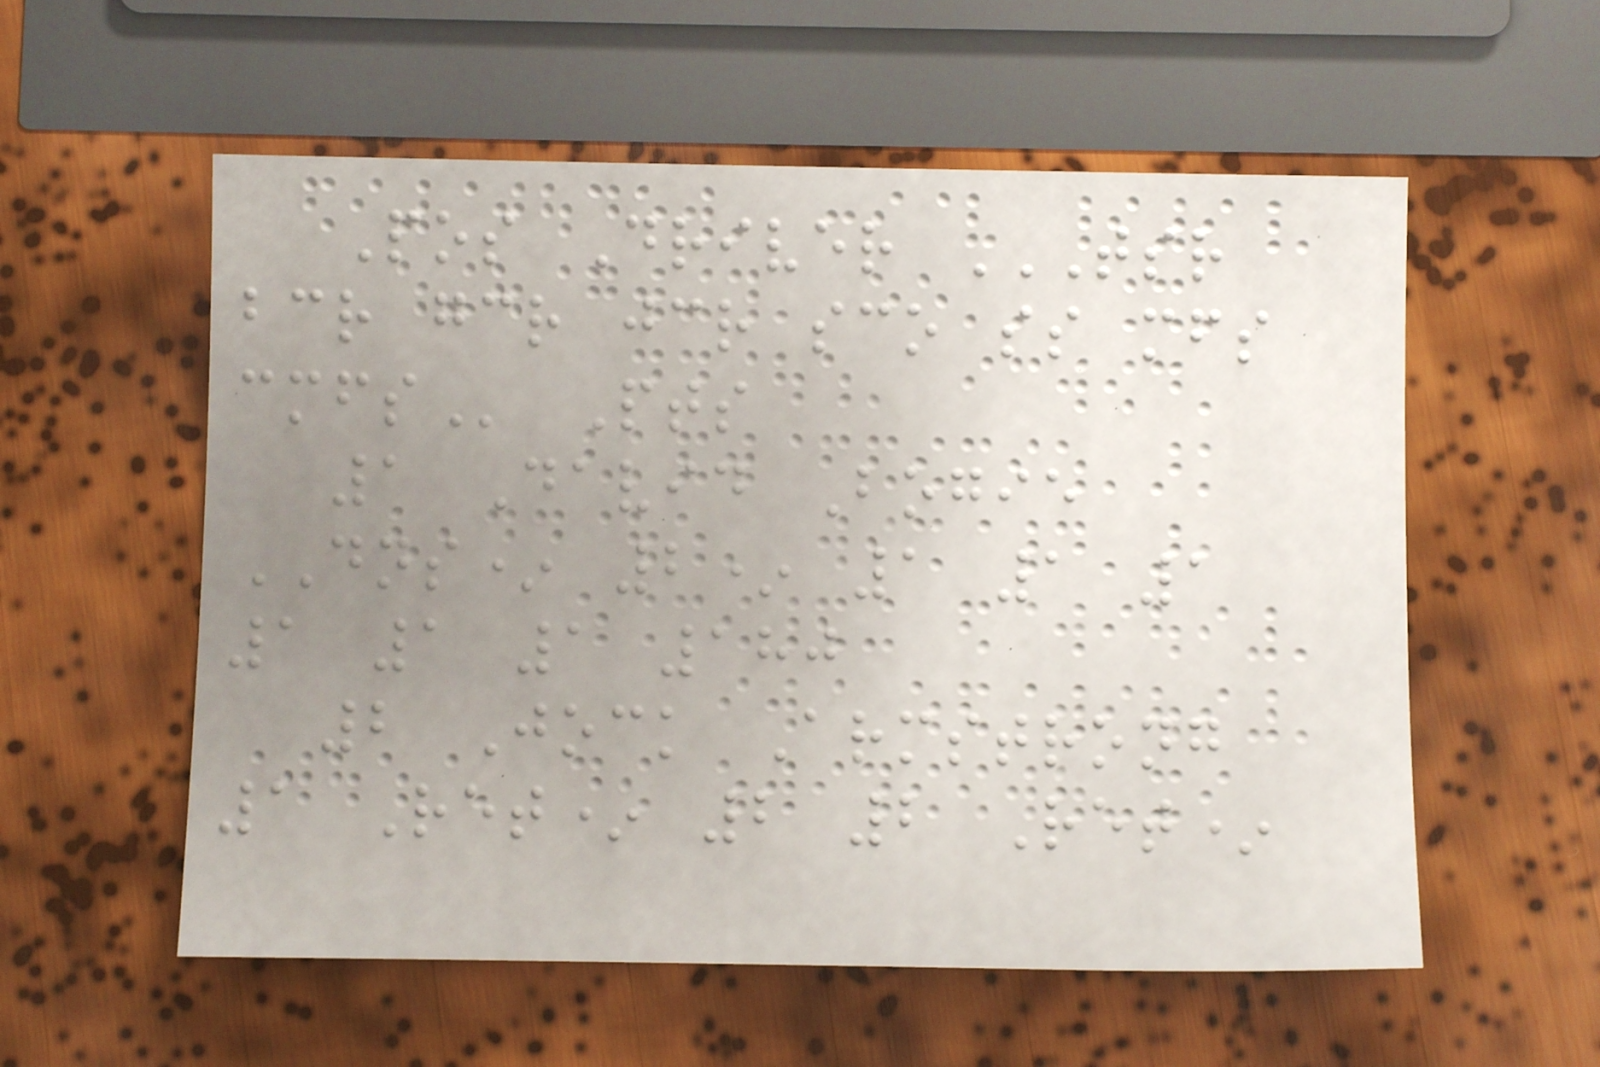Pos Driver TSR
BCR GCR JCR SCO SS MFS
CMFS Pts
1 David Bogie
DNS* 2* 1 1 1
1 1 1 180
2 Jock Armstrong
1 Ret* 2 2 Ret*
